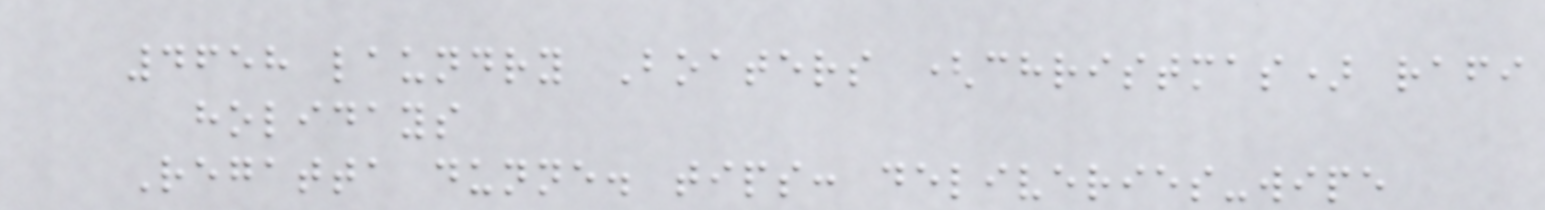4658 laundry Boaters (christmas) rafi
holidays
Regatta dunne. tips: deliveries-wipe
